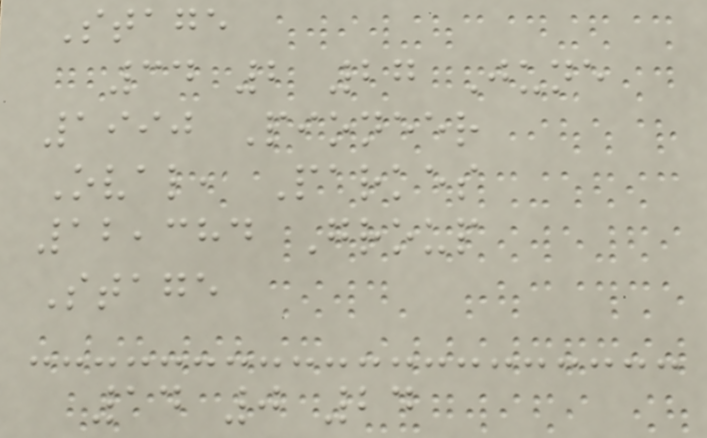Stage
34 2 27 June
1990 Pioneer
Oval, Parkes
12,384 Group
Stage
14 0 24
